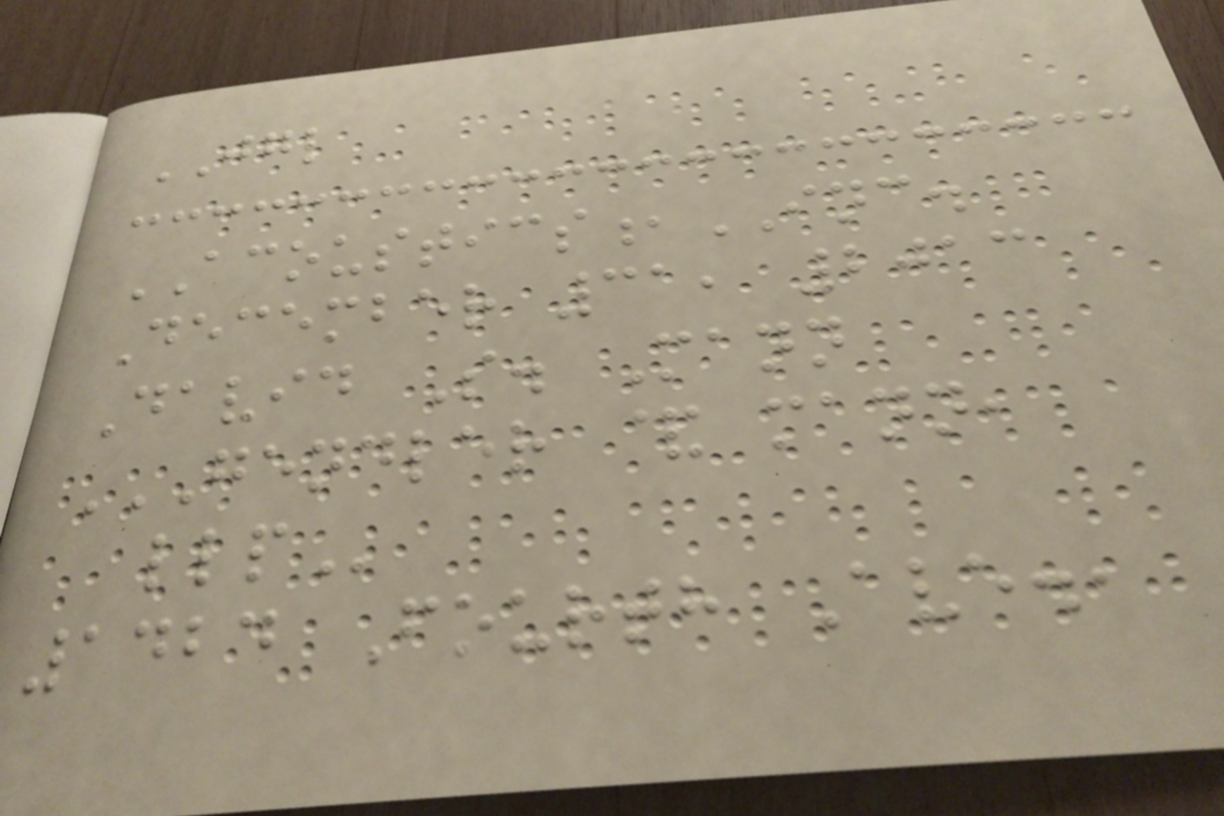JGL
ACOUSTICS,INC.
December 31, 2013
David S. Mann
GENDLER & MANN,
LLP
1424 Fourth Ave.,
